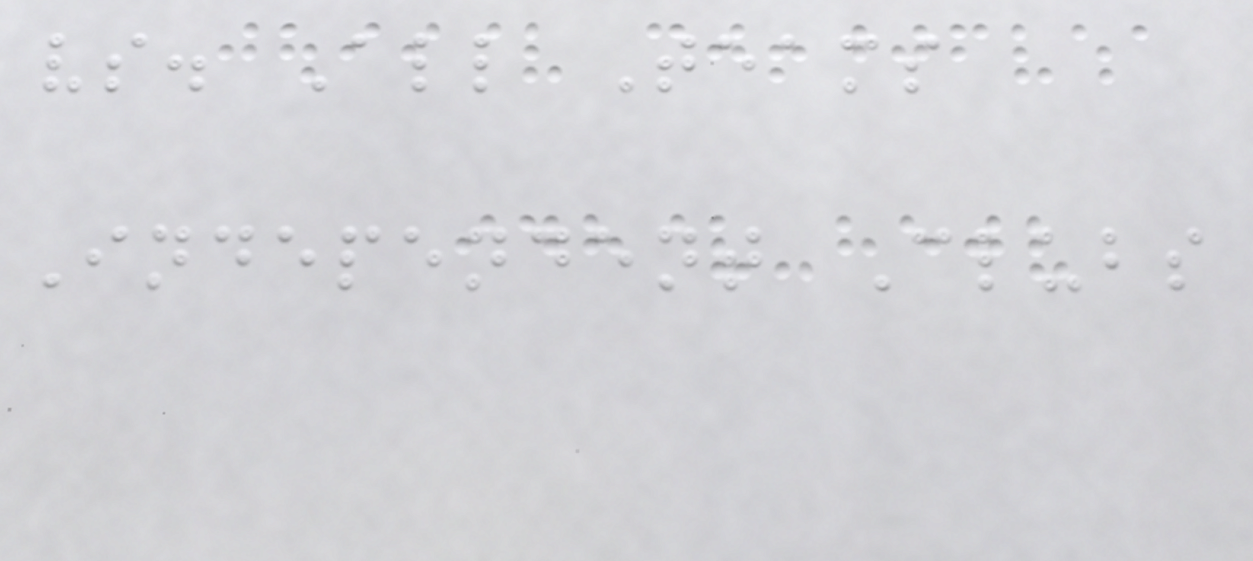vs. All Teams
Independent Clubs
